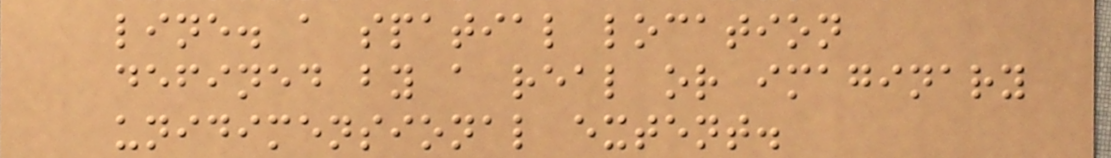line. a spatial location
defined by a real or imaginary
unidimensional extent.
